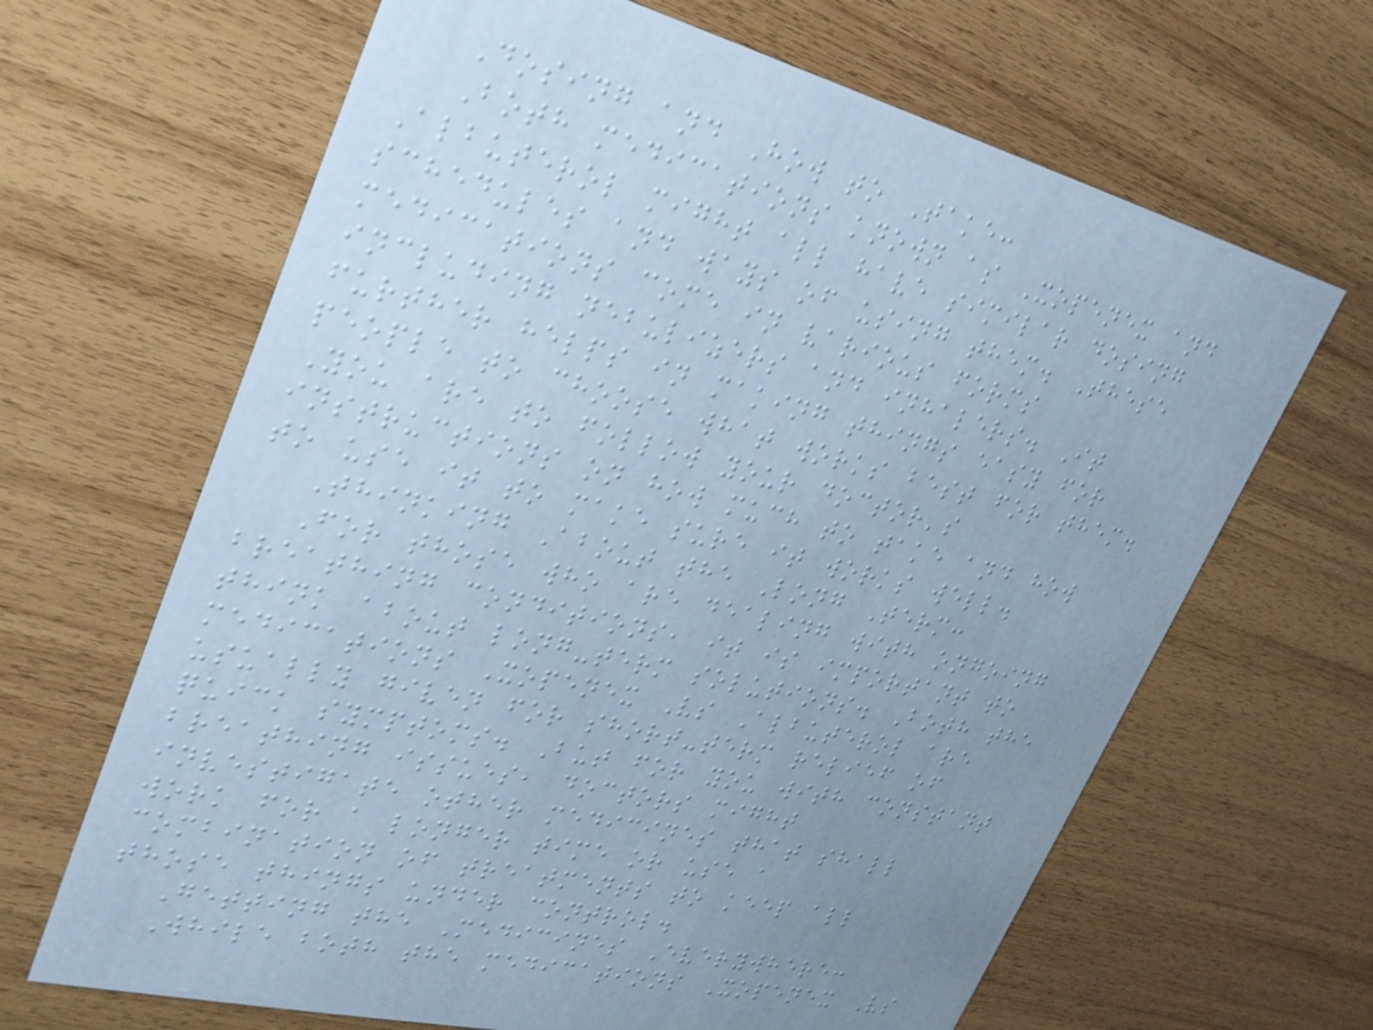Dosing and How to Take:
Both medications known as Xopenex and
Albuterol might all have similar dosing
schedules and ways of using them. These
medications come in various forms
including nebulizers and inhalers. It
further helps in making things easy for
people to choose what works best for them.
You are to follow your doctor's
instructions on how much to take and how
to use it to make sure it works well.
Thinking About the Long Term:
For those who are dealing with ongoing
breathing conditions, it is important to
think about long-term solutions. Both the
medications Xopenex Vs Albuterol are
usually given for short-term relief of
quick symptoms. But for you with constant
breathing issues, doctors might
investigate other medicines that shall
work for a longer time or use a
combination of treatments to keep all
those things under control.
Getting the Medicines Everywhere:
While both the medications Xopenex Vs
